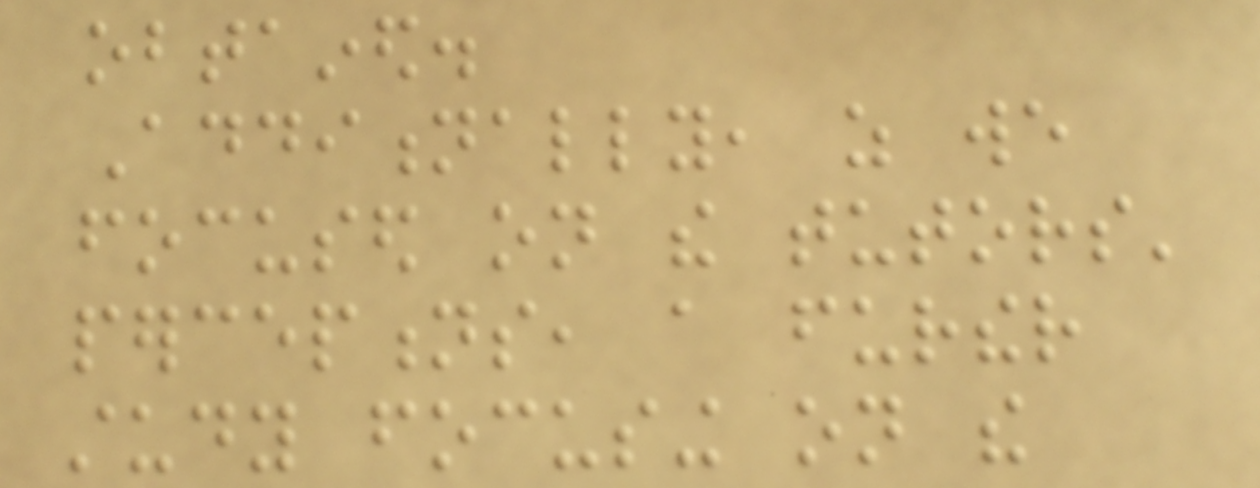obtained.
Additionally, as we
focused on the tutors'
perceptions, a further
study focusing on the
